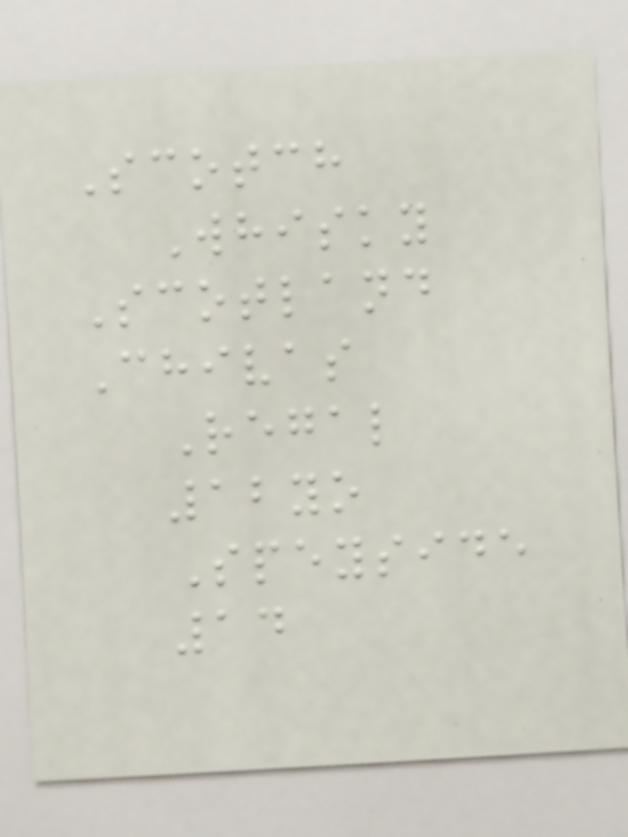Scotch
Whisky
Scotland
Chivas
Regal
12yo
Speyside
14
